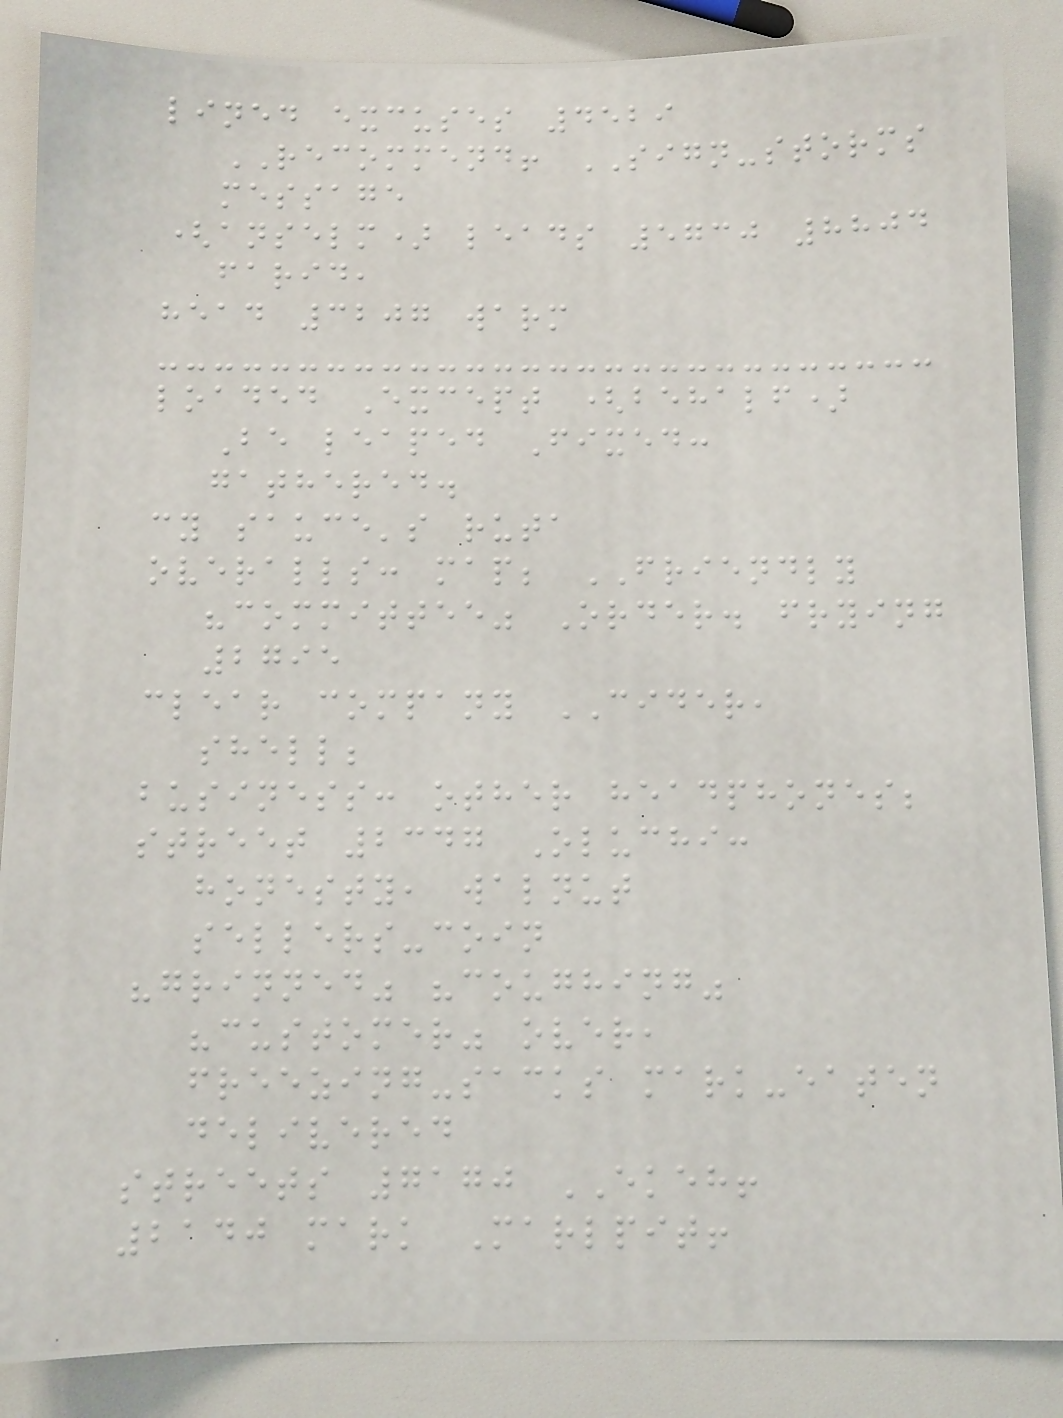lined excuses 4529
RECOMMEND! SIGN-storms
message
(anselm) leads 5730 8804
farid,
head 3207 warm
loaded Except (behalf)
Be leaped Fixed:
gathered.
cy sauce's ruta
overalls: map; FRIENDLY
"committee" Order. frying
2795
clear company CIDER,
shell;
business: other headphones;
street 2347 Oluchi:
honesty, walnut
sellers-coin
"grinned" "coughing"
"customer" over,
freezing-sacks mark-eaten
delivered
streets 7170 EKEH!
2140 mark Marlpit!
